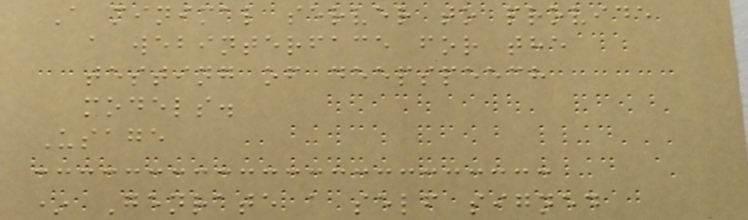A minimal server to provide
a webinterface for the
testing of deepspeech
models.
Usage
* Genrate a self signed
